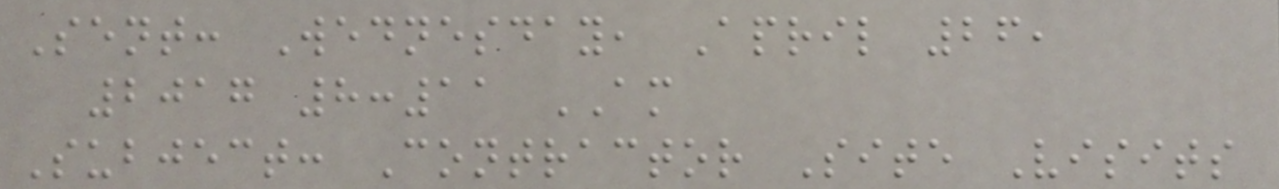Sent: Wednesday, April 26,
2017 8:11 AM
Subject: Contractor Site Visits
